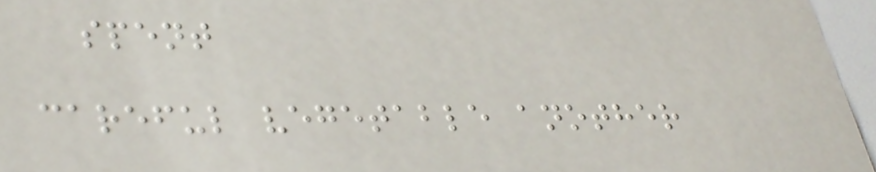spent
careful vegetable another
